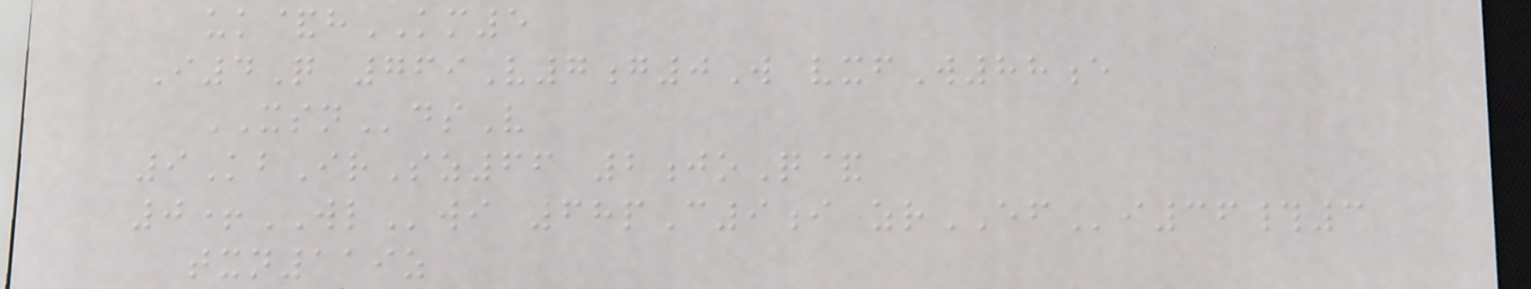uk&hKM5
I4Q 769V7g0W vxfW88e
XSNdsV
9KbIrSz66 2joQ&
0+WLwi 68pC9i zrEFi36#3
txn119z
